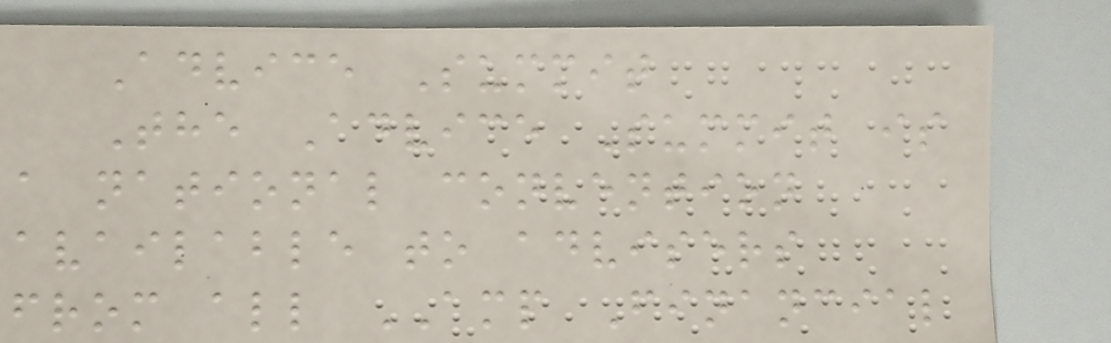Advice Summit
The Advice Summit is
a national convention
available to advisers
from all AMP Financial
